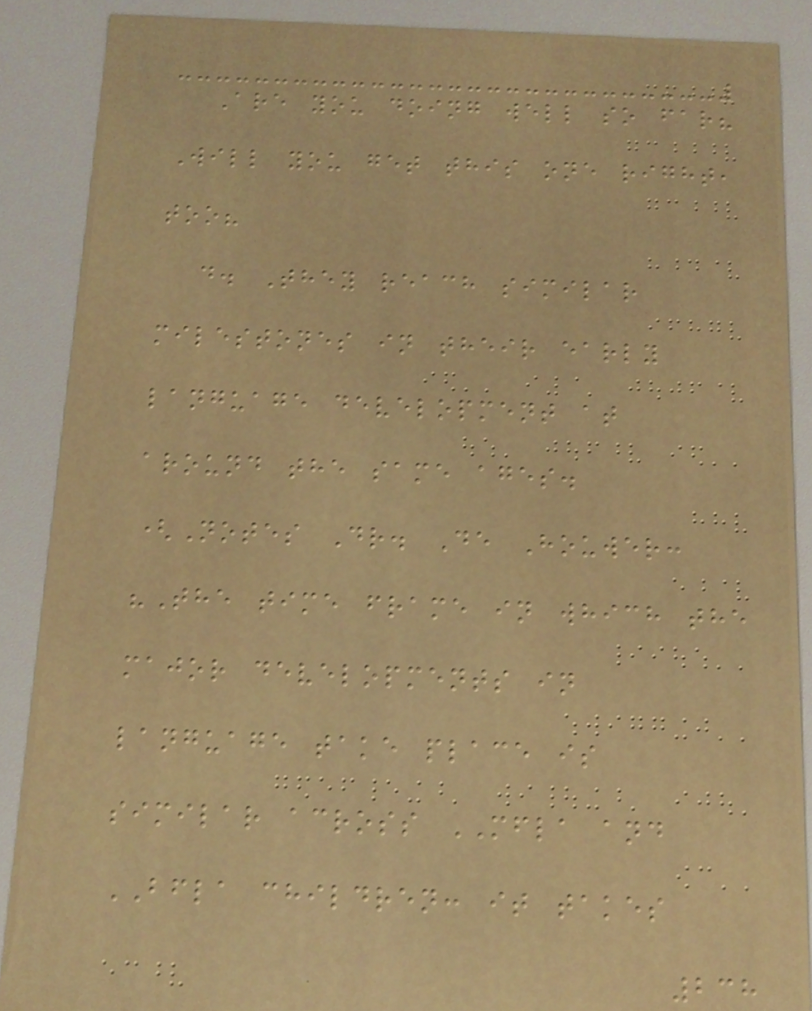Are you doing well so far?
Will you get this one right,
too?
d. They reach similar
milestones in their early
language development at
around the same ages.
(Notes Dr. De Houwer:
"The time frame in which the
major developments in
language take place is
similar across MFLA and
BFLA children: it takes
238
